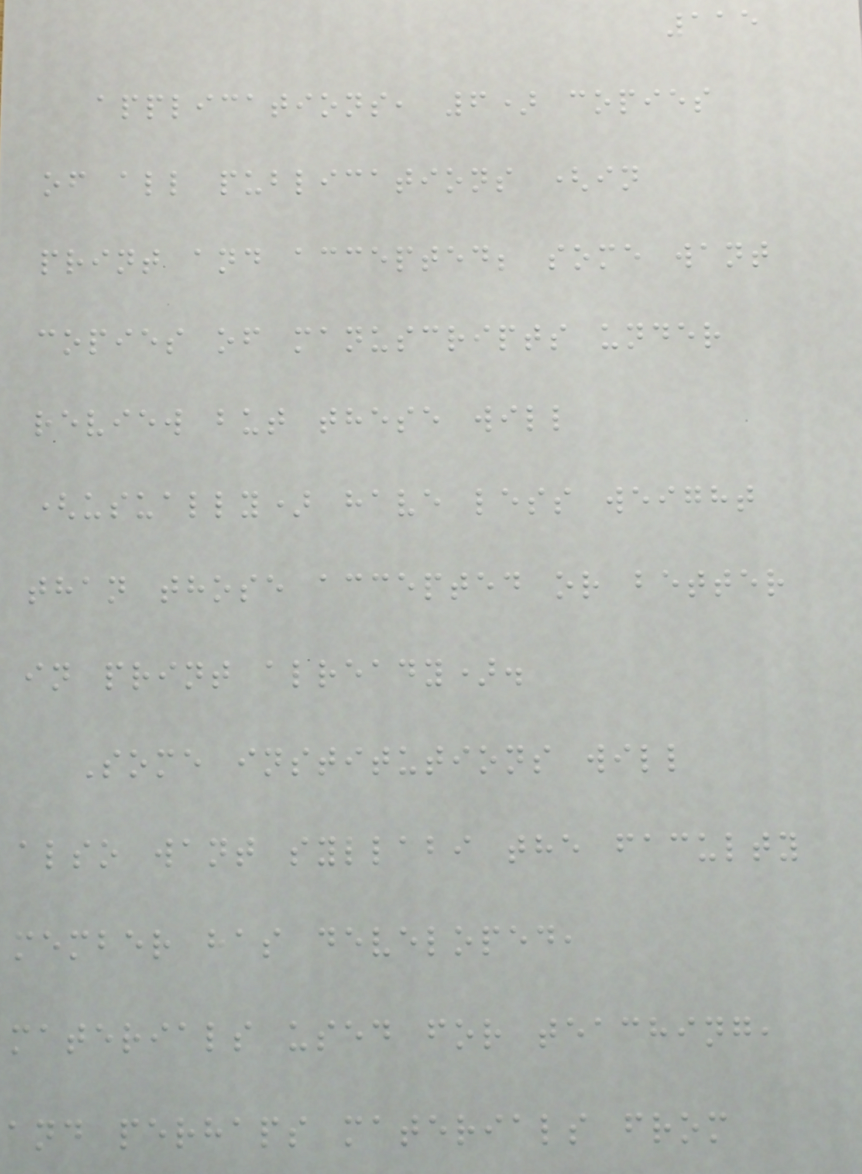115
applications, 6) copies
of all publications (in
print and accepted; some want
copies of manuscripts under
review but these will
(usually) have less weight
than those accepted or better
in print already).
Some institutions will
also want syllabi the faculty
member has developed,
materials used for teaching,
and perhaps materials from
